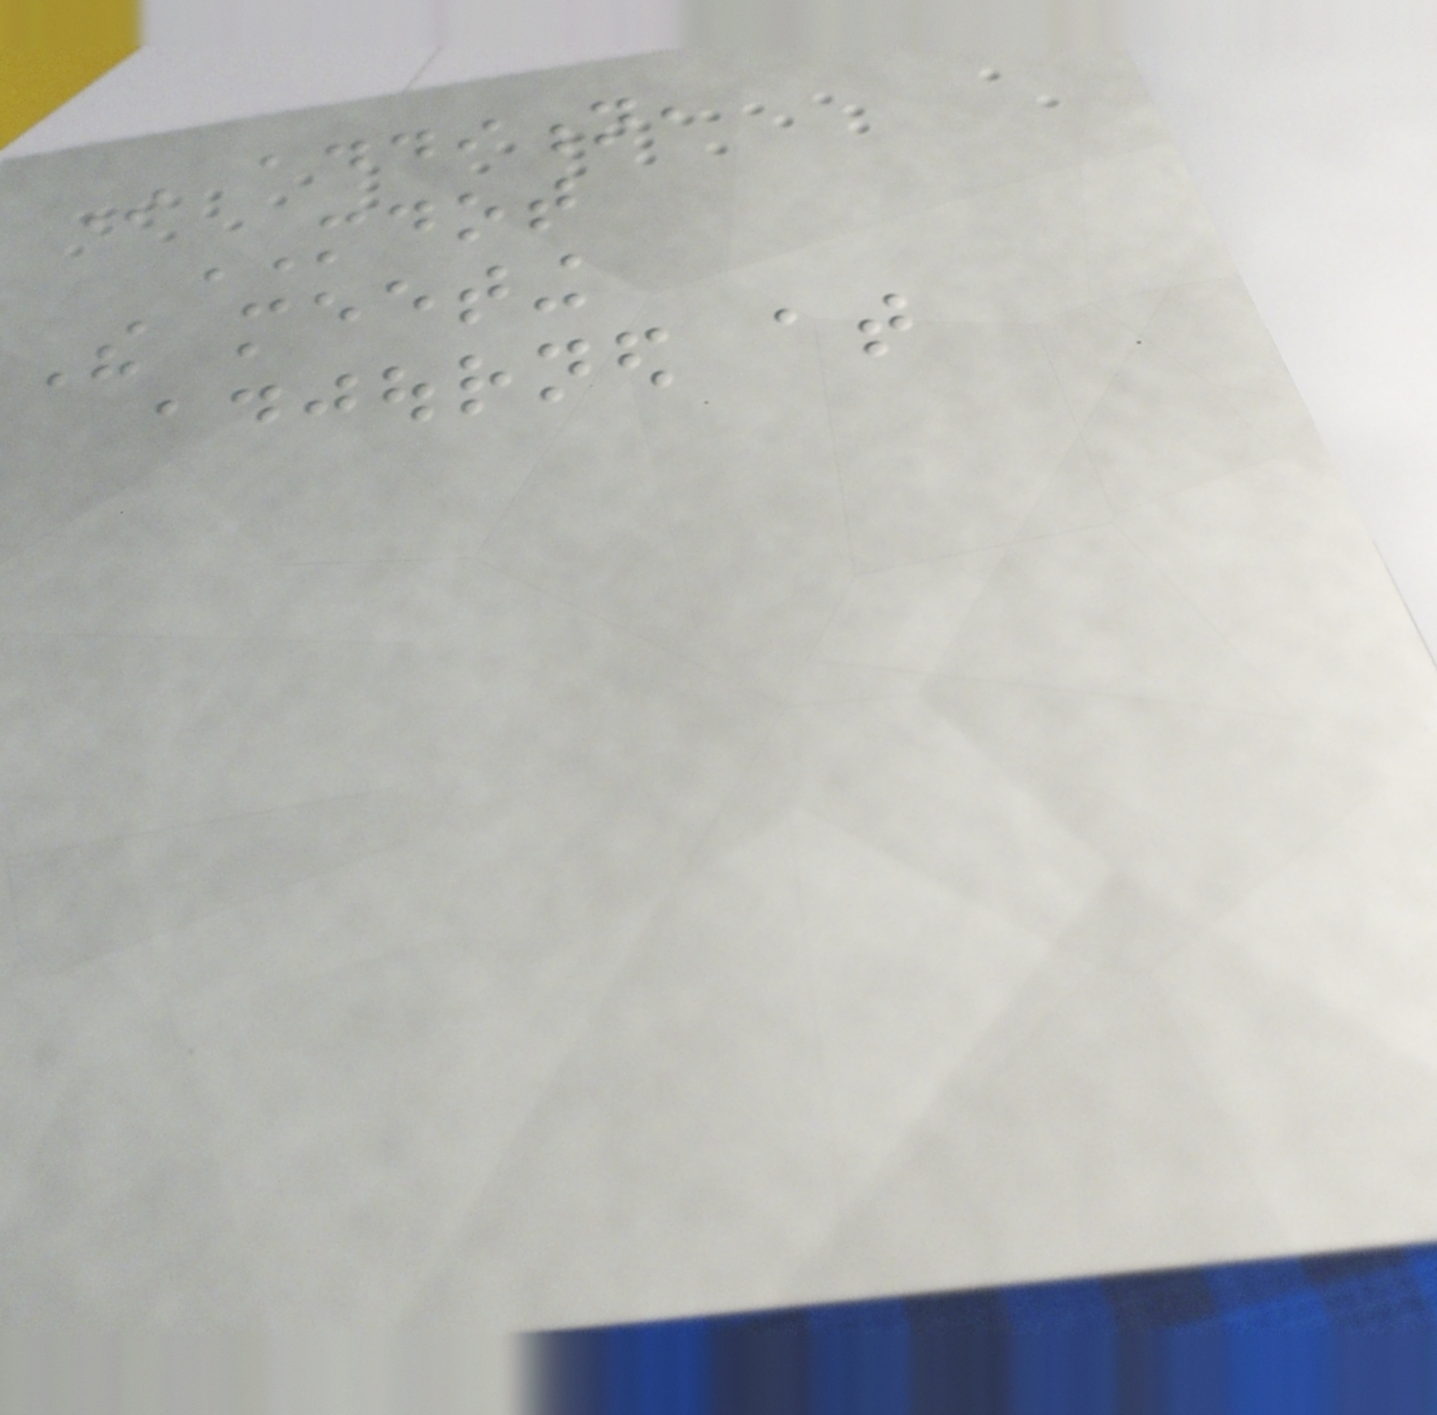In addition,
MDOT
The meeting
adjourned at
